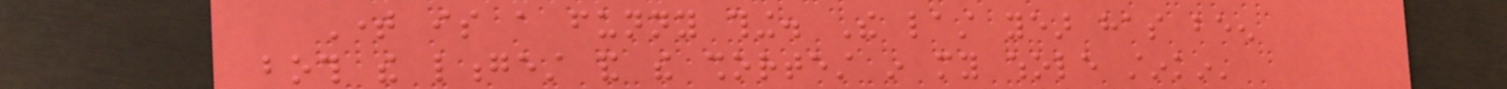Time is a funny thing. The last year has been
both the longest and the shortest in my whole stinkin'
